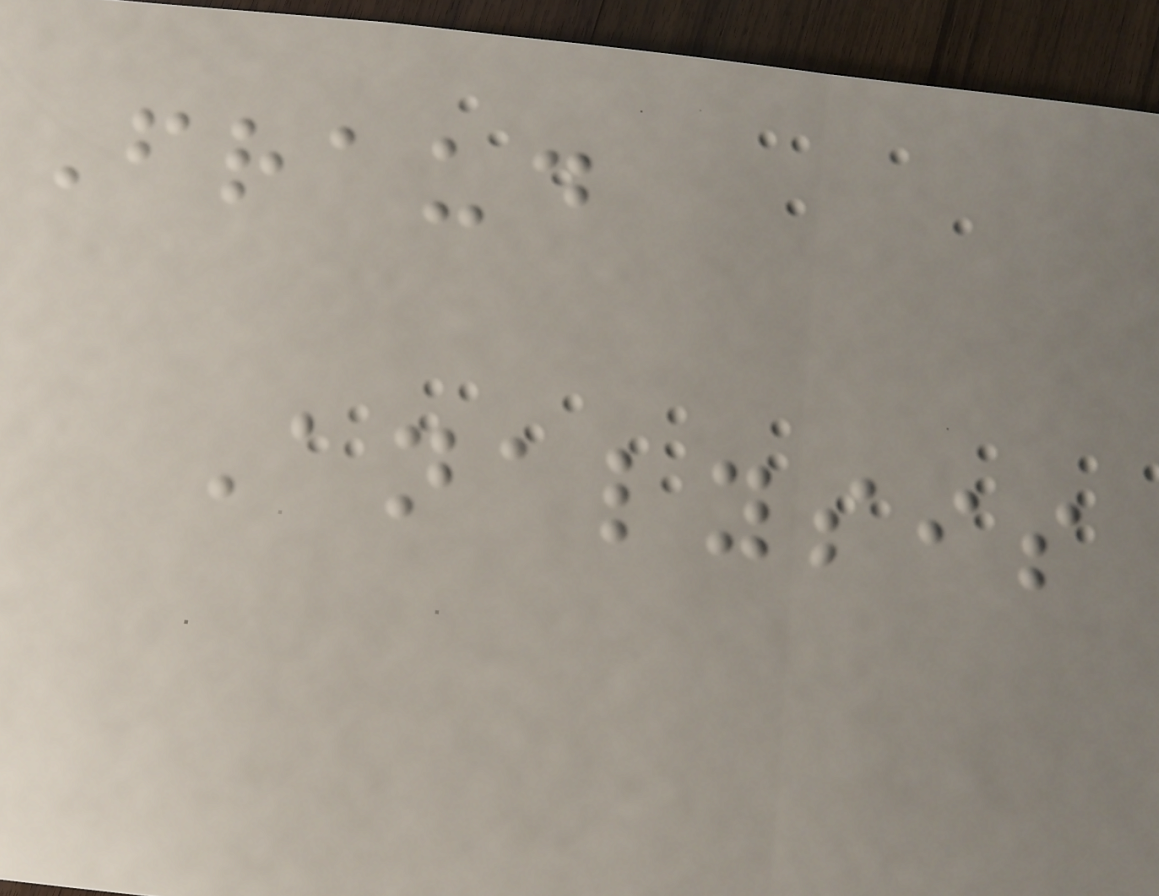Fraud
Analysis
